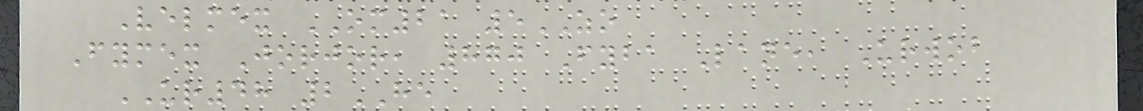Velmex OM21 5ZO
Fymex Jorjor, 870 Fyba Lane, Urwob
UR48 2HE
